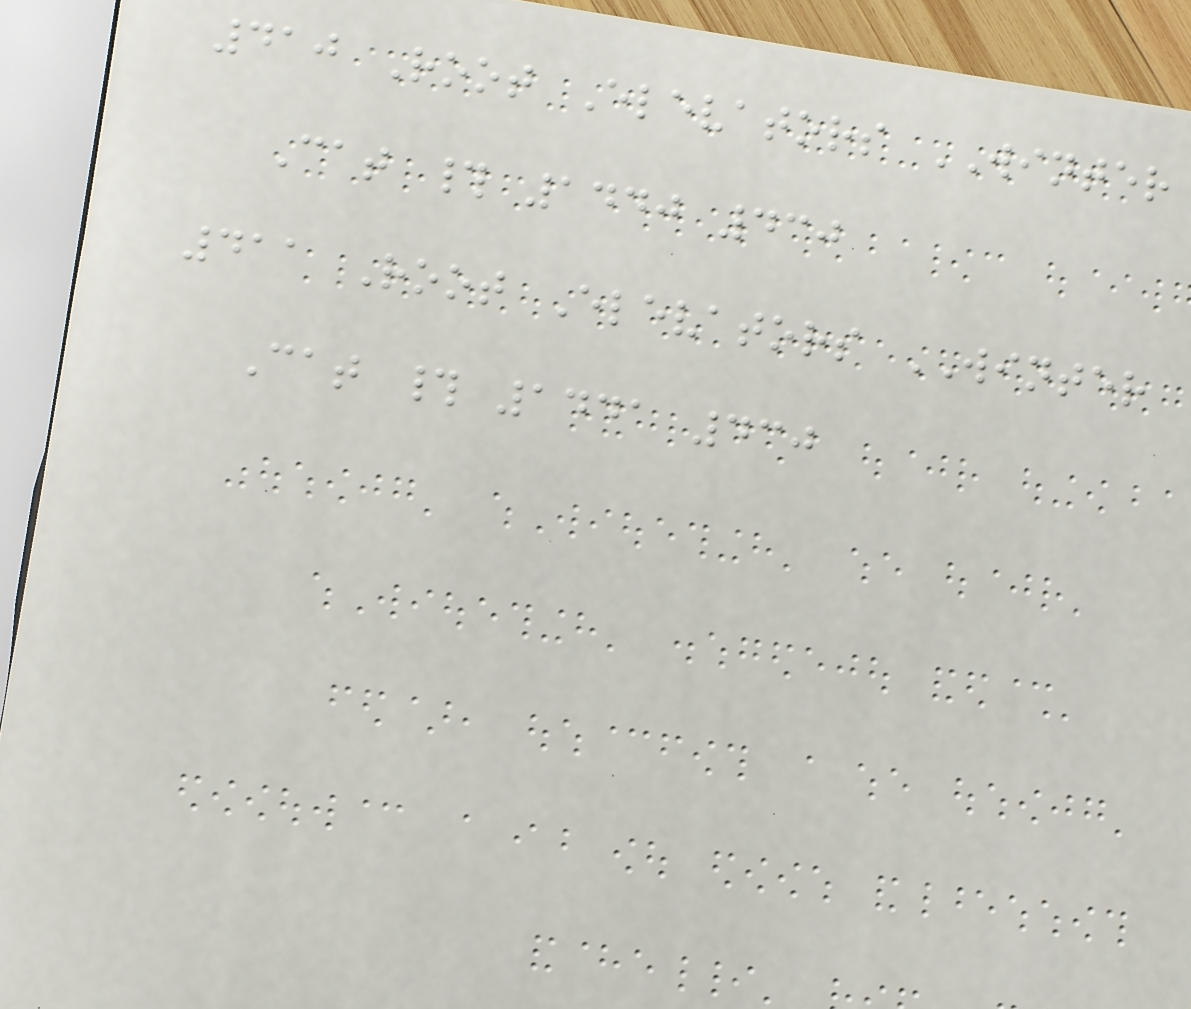410 Root Elevators WINTER
Cat # 1440 430
411 Root Elevators WINTER
Cat # 1441 430
